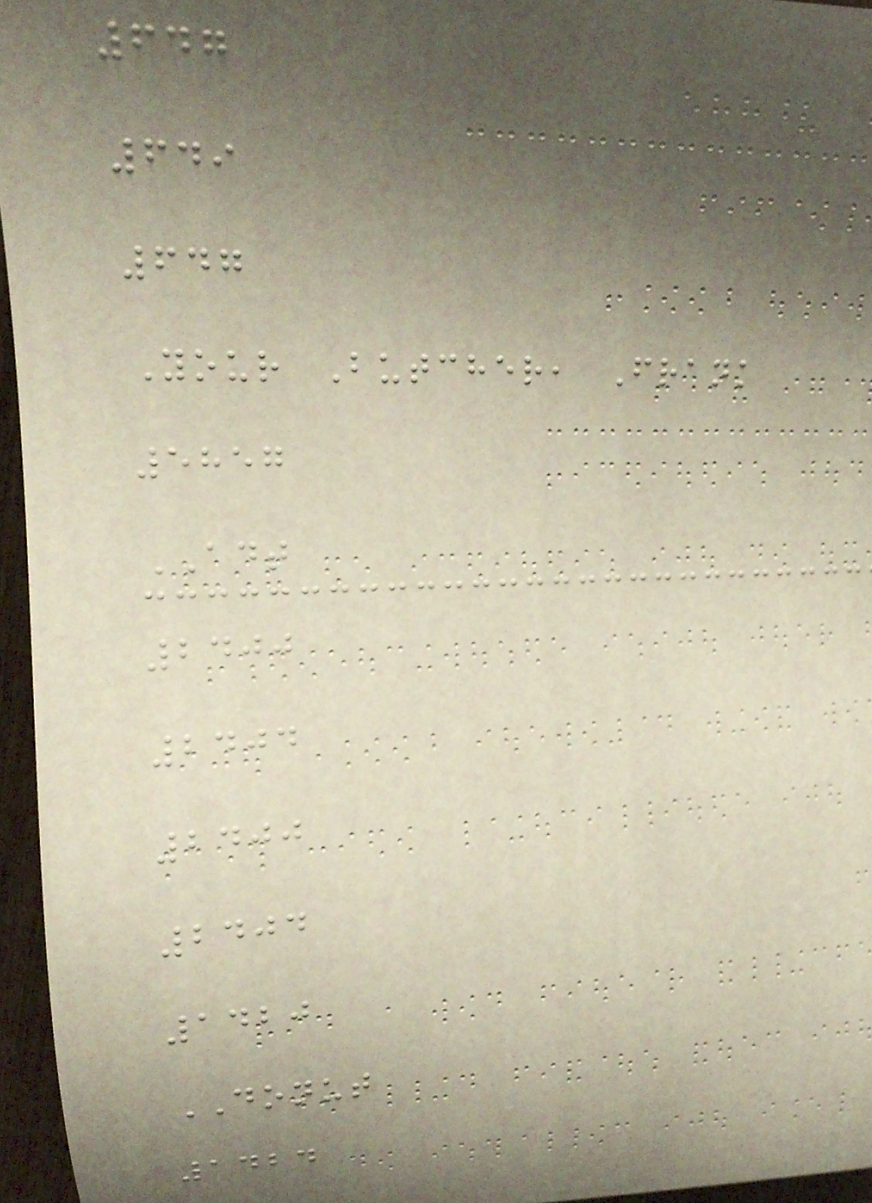647
649
647
Your Butcher, Frank
5857
ADT
2400
2404
2400
2404
1420
DONUT
1424
